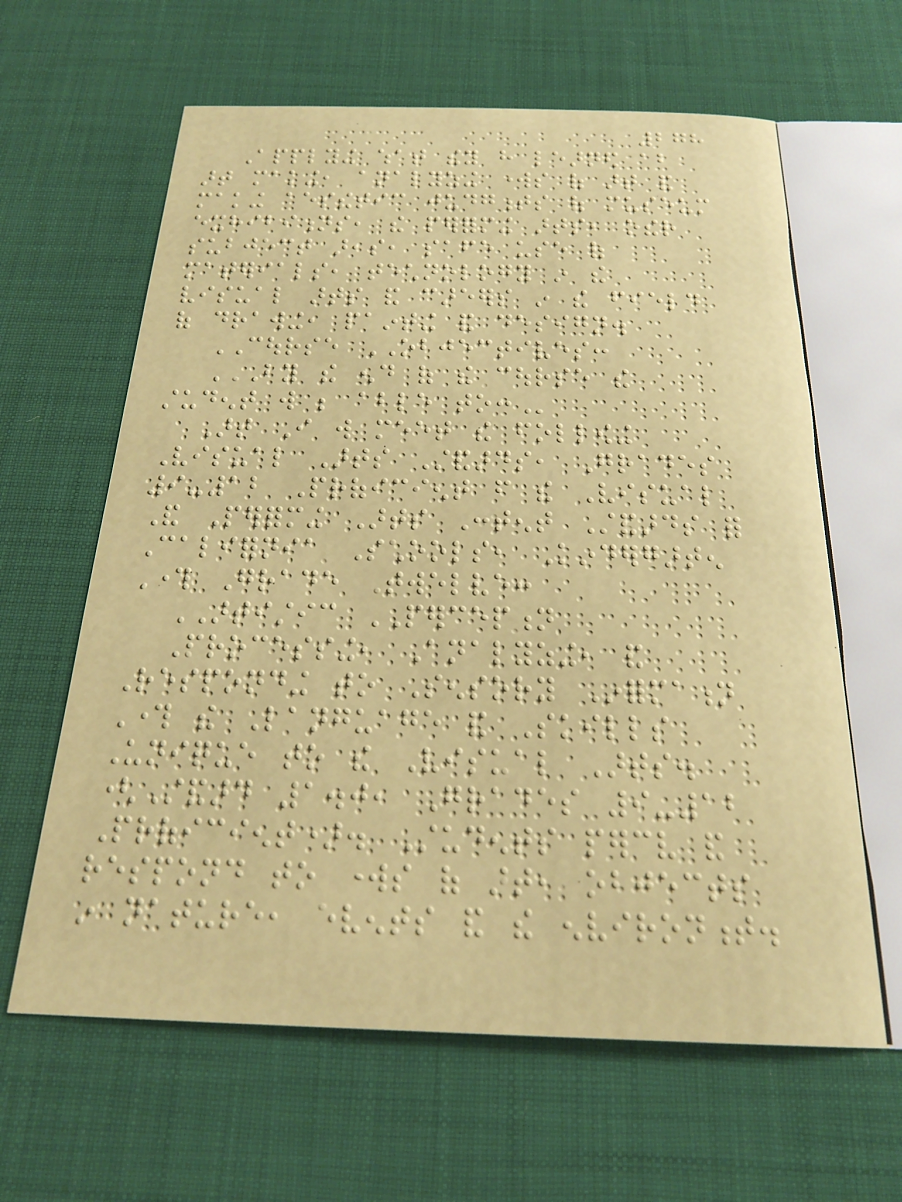278
Applying what they have learned about
art making, analyzing works of art and
making aesthetic judgments of museum
exhibitions, the performing arts, other
subject areas, safe use of
materials, technology in the
visual arts and careers in the field
of drawing, painting and design.
COURSE OBJECTIVES:
BY THE END OF THE COURSE THE
STUDENT WILL BE ABLE TO:
Art I will meet the following
Visual Arts Standards, Grades
9-12 Proficient from the Visual
And Performing Arts Content Standards for
California Schools, Kindergarten
Through Grade Twelve:
ARTISTIC PERCEPTION
Processing, Analyzing, and
Responding to Sensory Information
Through the Language and Skills
Unique to the Visual Arts.
(Standard 1.0, Grades 9-12
Proficient). Students perceive and
respond to works of art, objects
in nature, events and the environment.
